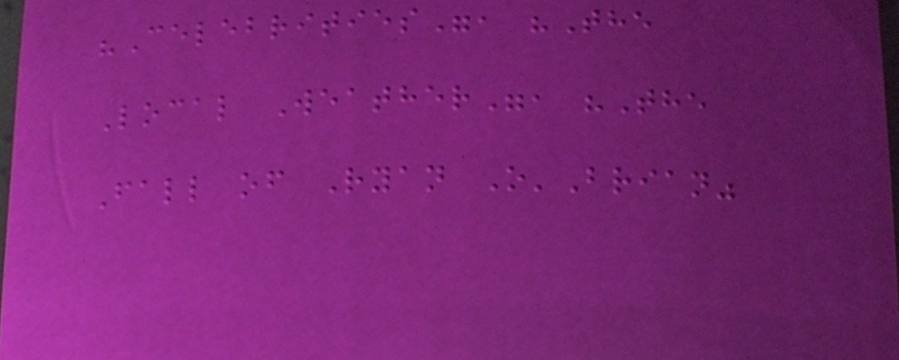"Celebrities", "The
Local Weather", "The
Fall of Ryan O'Brian"
